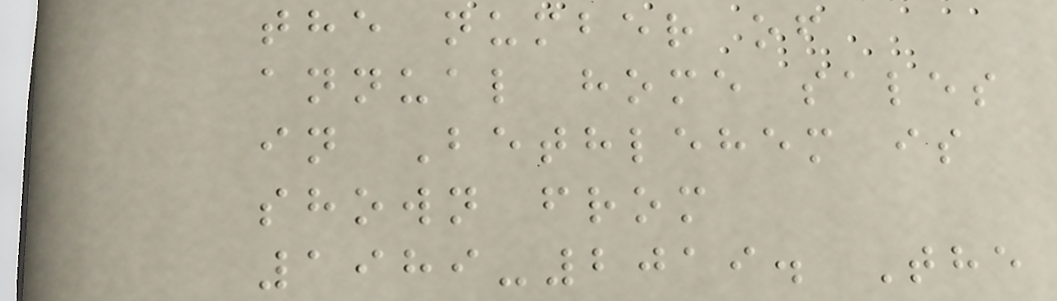the number of
annual home sales
in Bethlehem is
shown from
1989-2019. The
